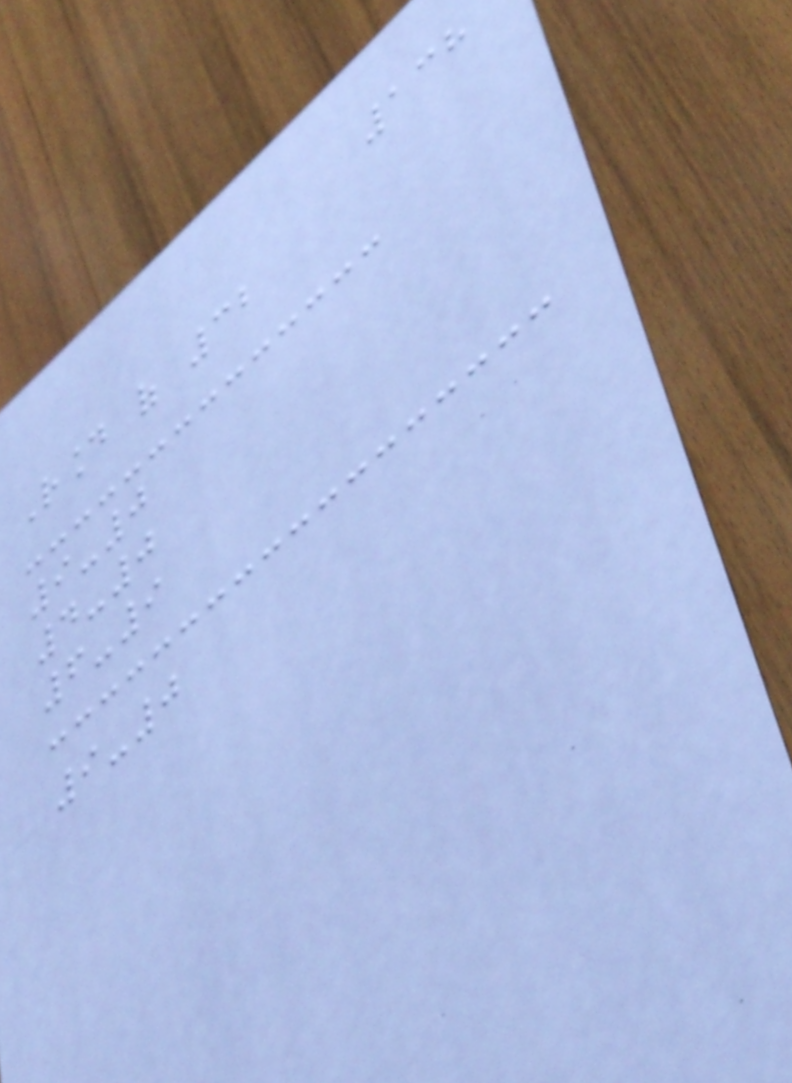138
Round of 32
9-0
4-0
6-9
9-0
